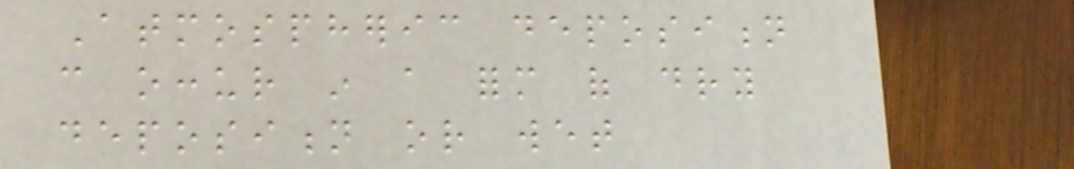Atmospheric deposition
can occur in a form of dry
deposition or wet
